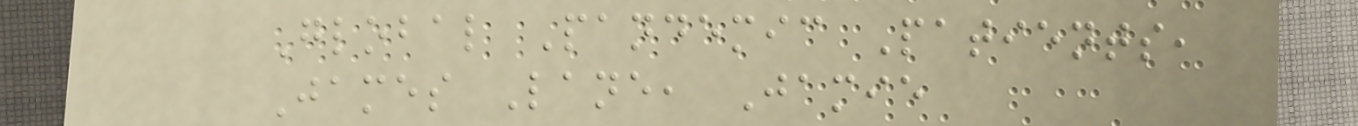Global Pandemic Patients,
James Lane, Jamie
